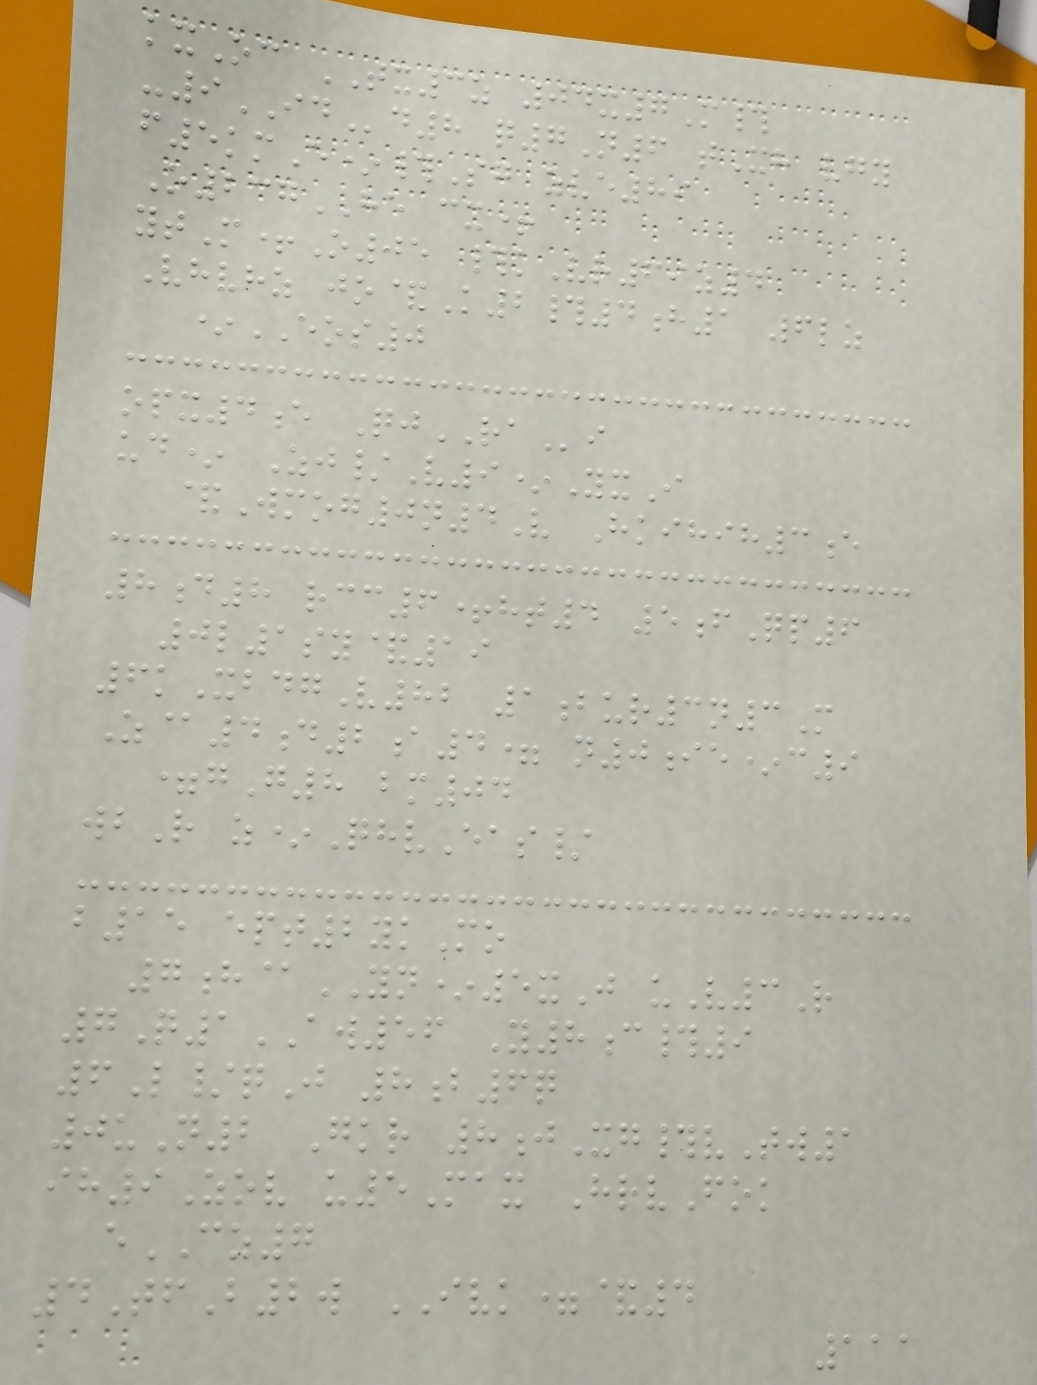kxOc TX3z 04x7M#
-9IDd8 q7N6 tXh vgy
f5kmE*#Sg zve89
O237HE cx+
ytM+O05 #kVr69z4
Vhvhz jo&K2#4h1 6lz
*EOS0
opx4e QjRAi
ud* Zj/V9*YxI
&Wmog0n4V Hkihih3e
8d8 rcc6+ht4 5fQp6
0l1sy&19
6kXbdgV82 1bur3n3M
Z@4d2a4= n0ie*c9
=gG8 bm04
wbR z*QhvEas/
b15 ept2ykMo
7h@YN*5xJ uV3R
7Q1AW56 Y8c#9
6L/qJ 8b6q
0uN2 Gkr 8jXg#vTw1
ih9Zov u5Max HrvFok
eCZ7
4TfB2w IVK=&4
111
